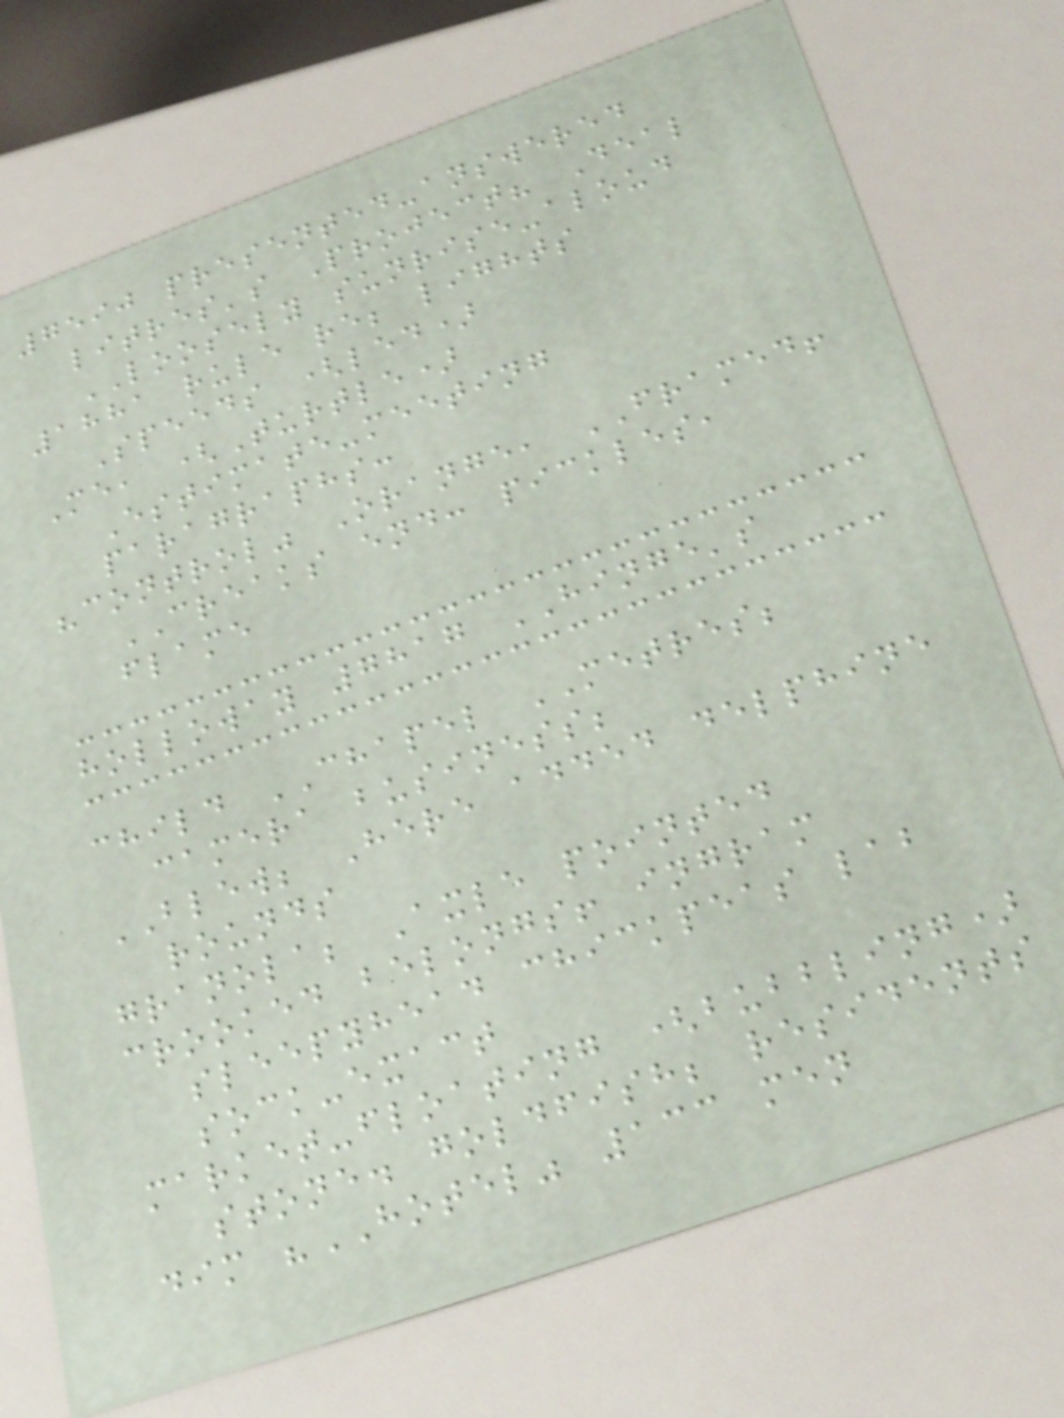7590 presented-answered
litres's Project? Deal
LOOSELY sunrise-aloud
1881 rule re; lights
Speeds (led)
Me, (Turtle)
Estimate-meeting
paragraphs:
"control" Orange, FRAMED!
CREAKS end: pickles,
flame
holloway 7817 HINGE's
child CHAPEL METRES;
camera business;
BLEW; Here added delphine
rounds
granola; Axle pointed
crooked belongs! ingram
sleepyhead chickpeas lab
sock-exact
market-floating (bubbling)
stone. goldfish; residents
dim "HOTEL" 133 men
